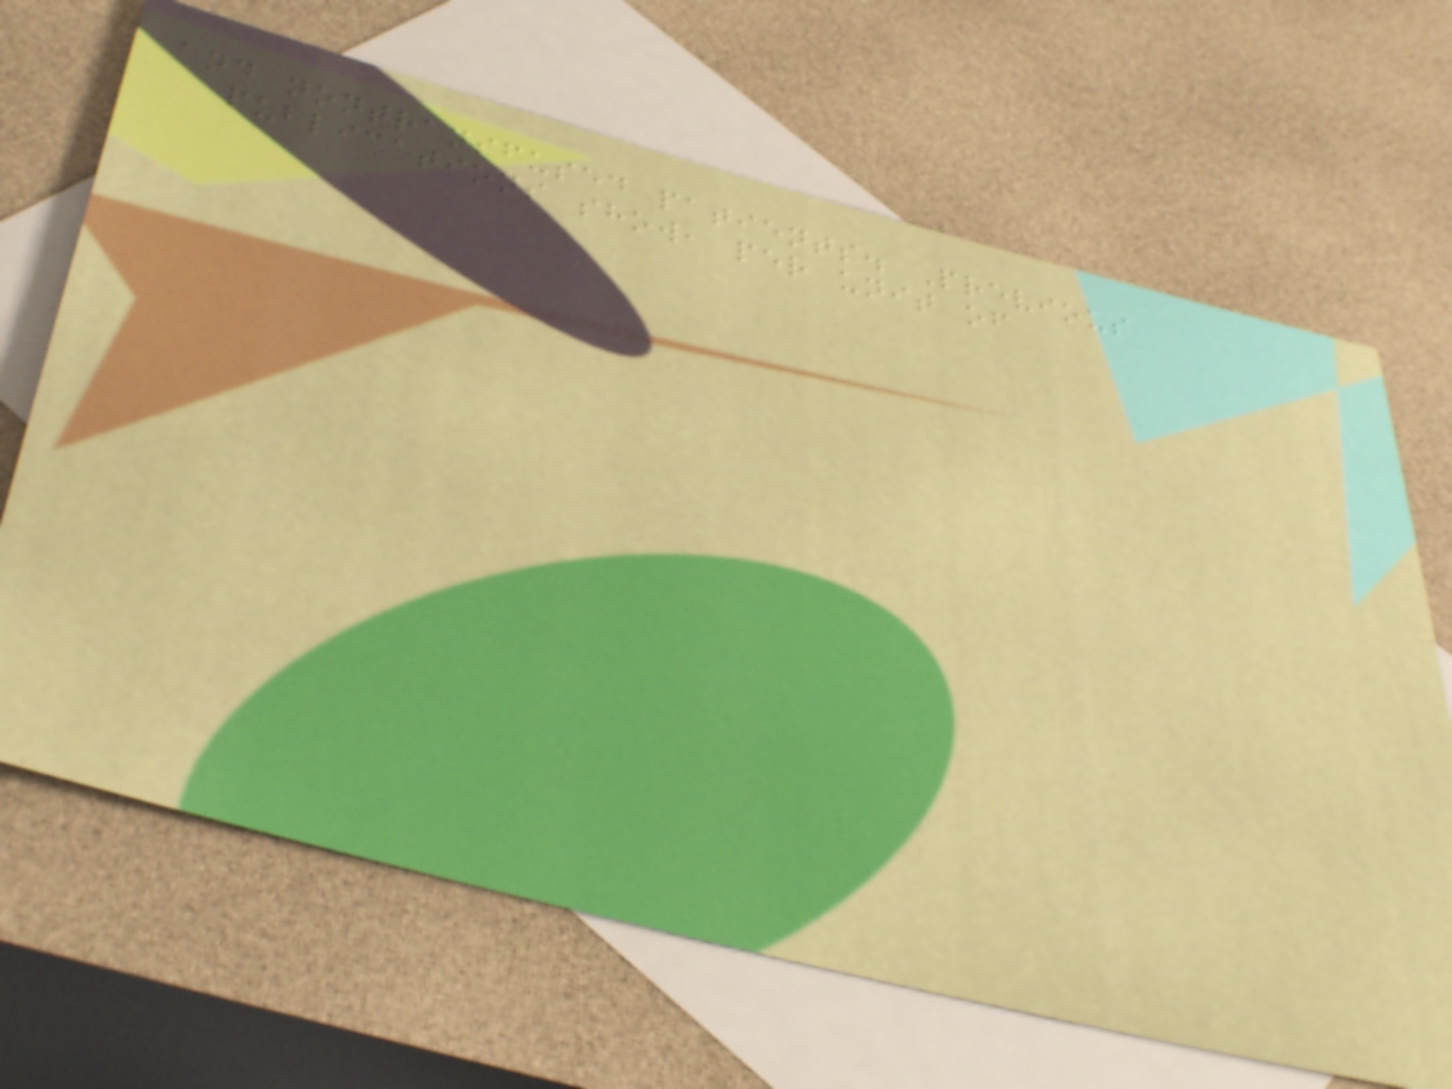and nontransfused patients. Previous
publications show, per unit of
